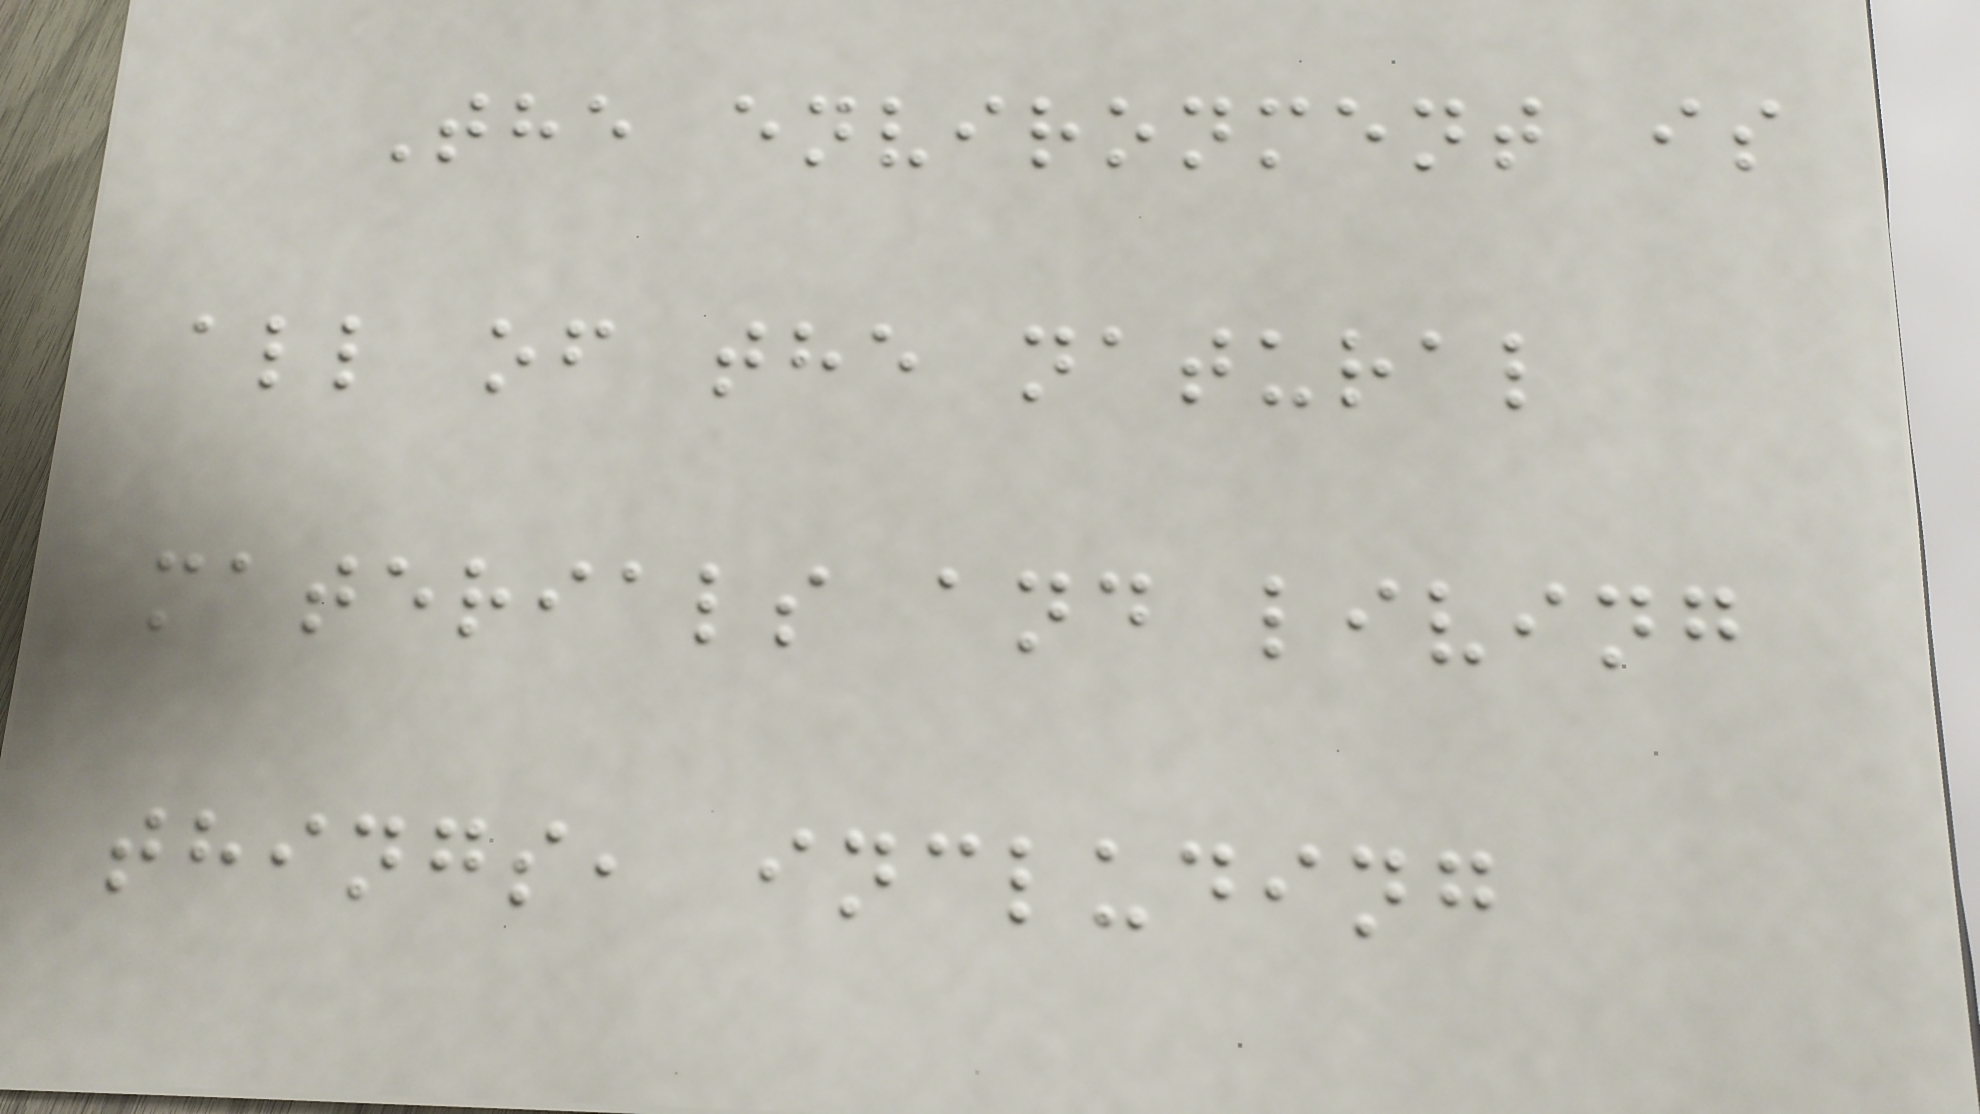The environment is
all of the natural
materials and living
things, including
